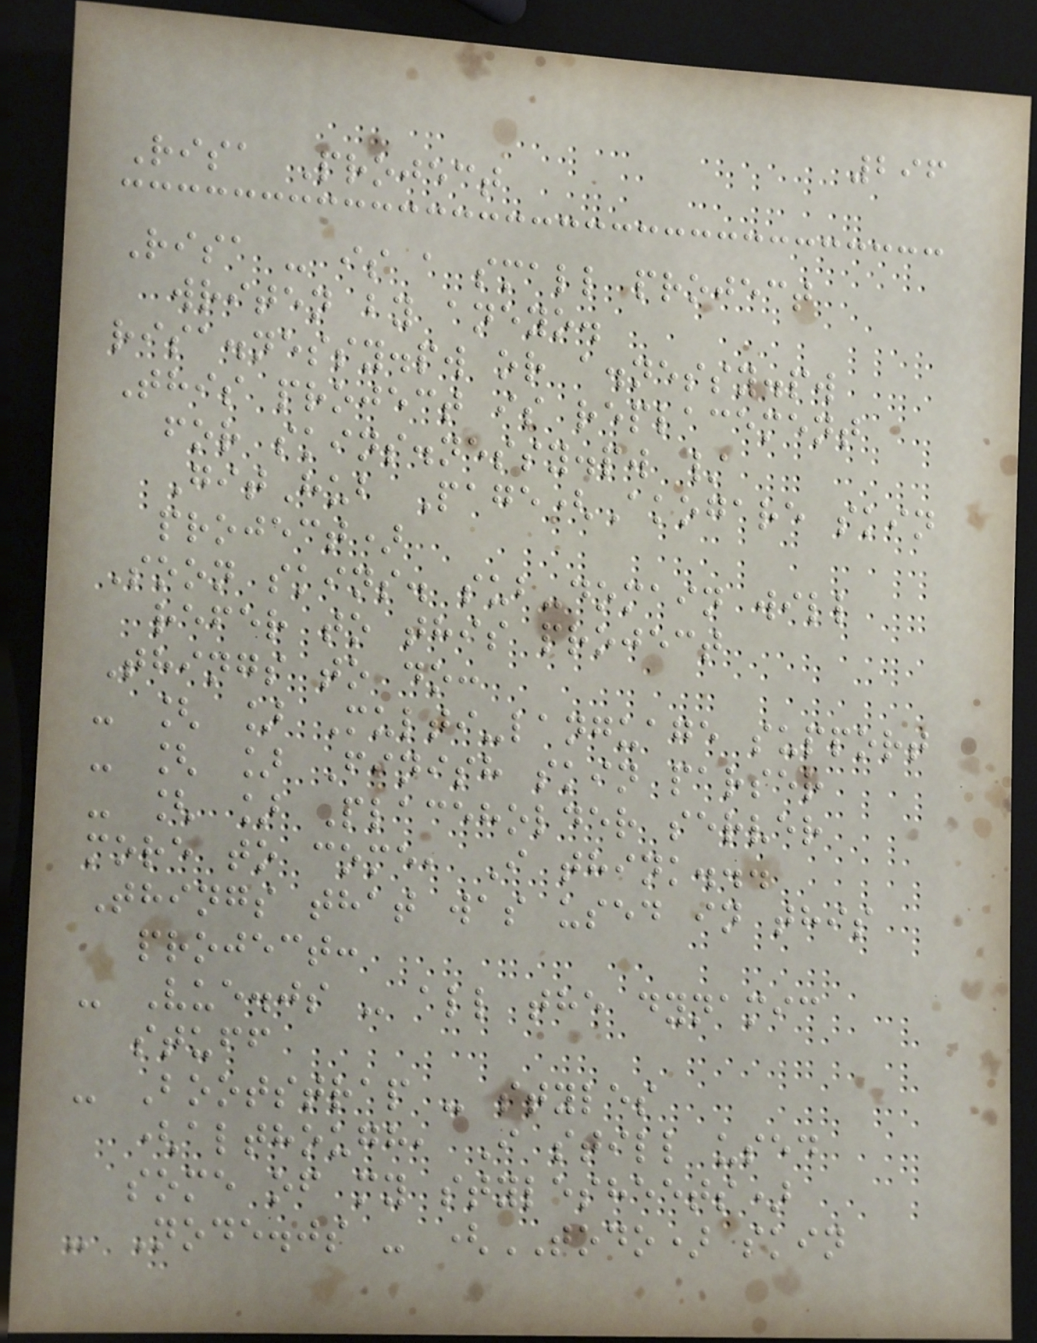296
Risa Project
Risa - is a small project
writen by aneyo.
risa.nessy.pw or a.nessy.pw
This project is replacement
for skins.nessy.pw /
GitHub Page(Akogare skin
project)
Soon skins. sub-domain will
refer to this project
Things to do:
- [ ] Multi-language support
- [ ] Finish skin parser
- [ ] Placeholder server
more to come, I think...
Things that was used in this
project:
- Vue.js - all the dynamic
stuff
- Bootstrap - styles
(although, I still used
some of my stylesheets)
- Node.js - (TODO) skin
